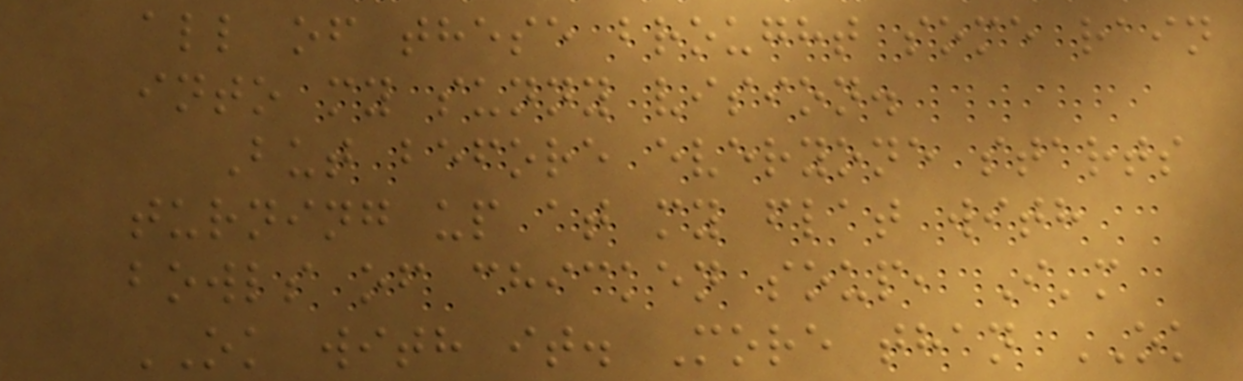all of these brought some rain
into my sunny vision.
But before everyone starts
turning up at my flat with
bowls of chicken soup, I'm
OK with it. More than OK
